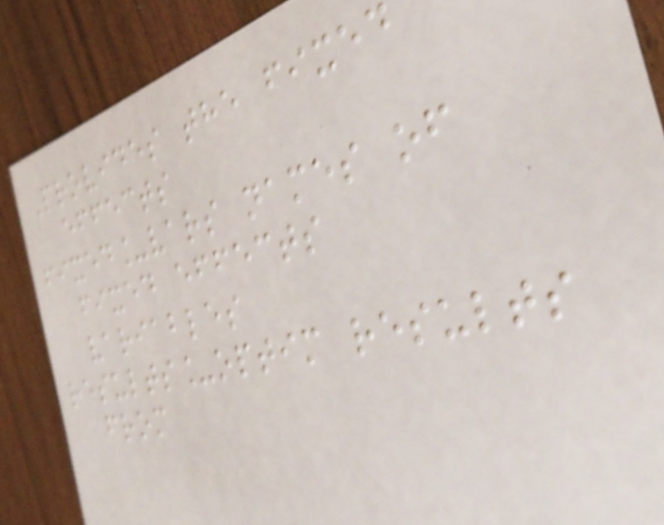Provides the fixed
effects
fixed_vars names of
fixed effects
variables
results_optim results
from
